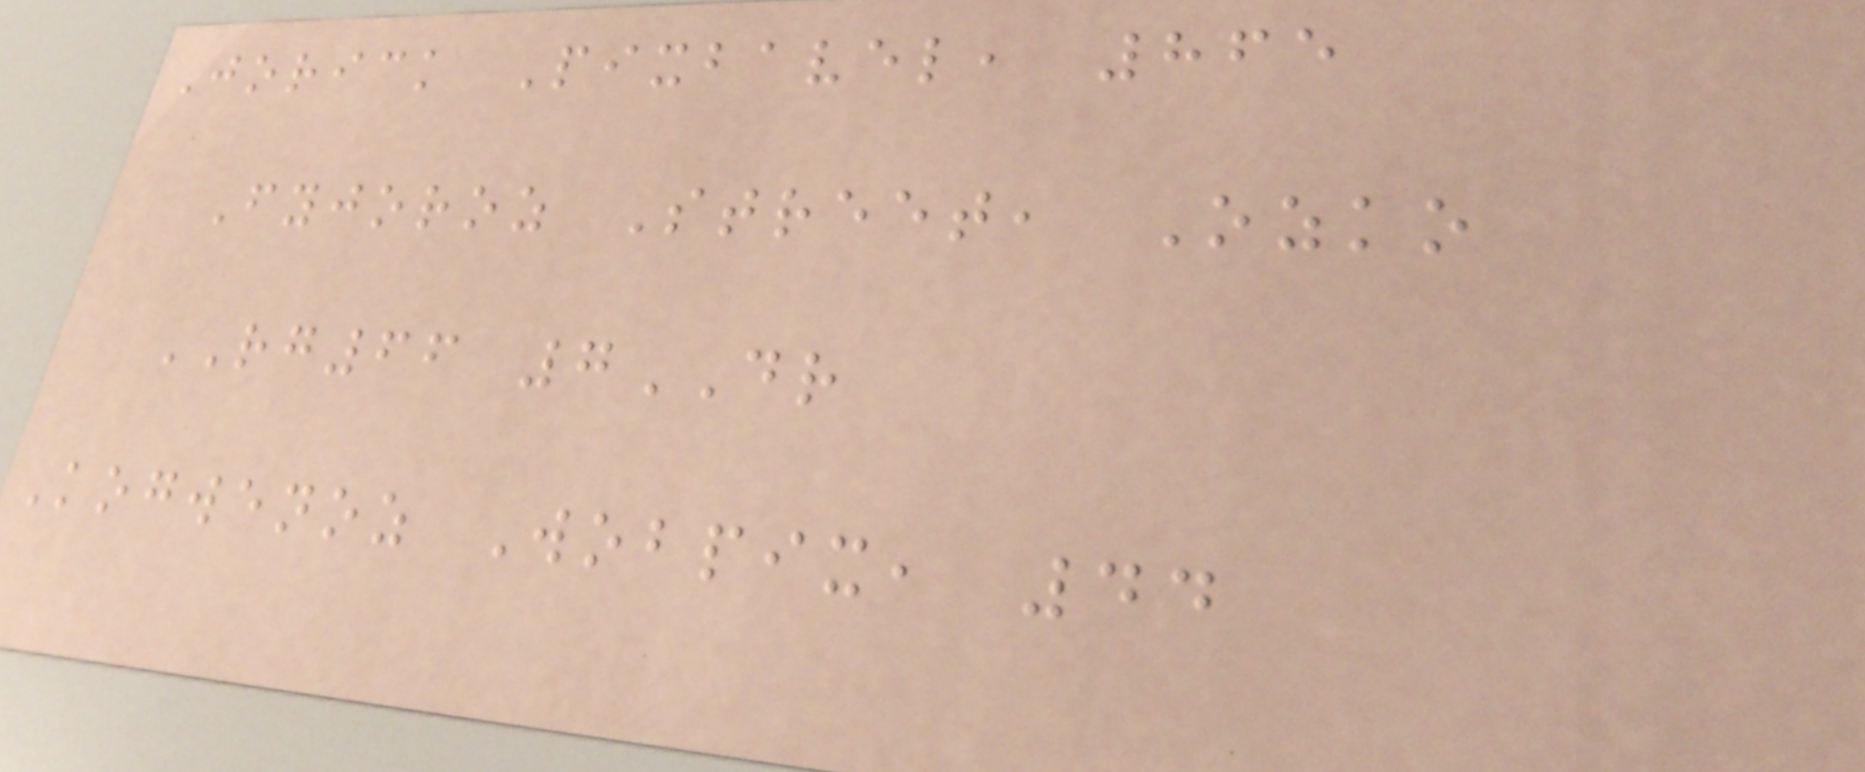Jorick Pixbavel, 865
Fyjoroz Street, Ozko
RG66 7DR
Kogwenoz Wobpix, 44
